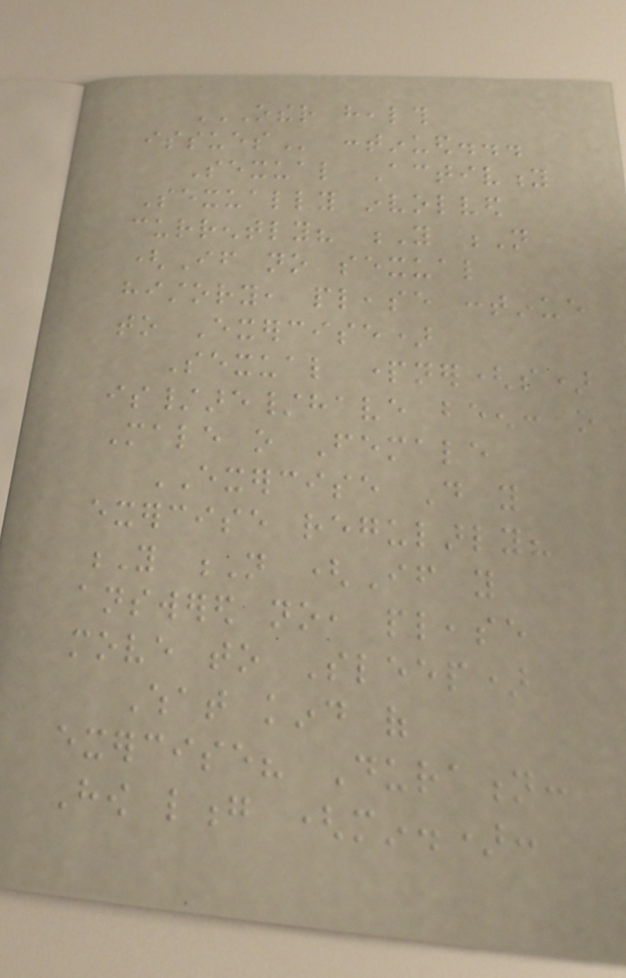OTHER HEALTH
ISSUES continued...
Sexual Activity
Sexually involved
currently? Y N
(If no sexual
history, please continue
to Exercise)
Sexual partner(s)
is/are/have been: o
Male o Female
EXERCISE Do you
exercise regularly?
Y N (If you
answered no, please
move to Sleep)
What kind of
exercise? Duration:
How long (min.):
